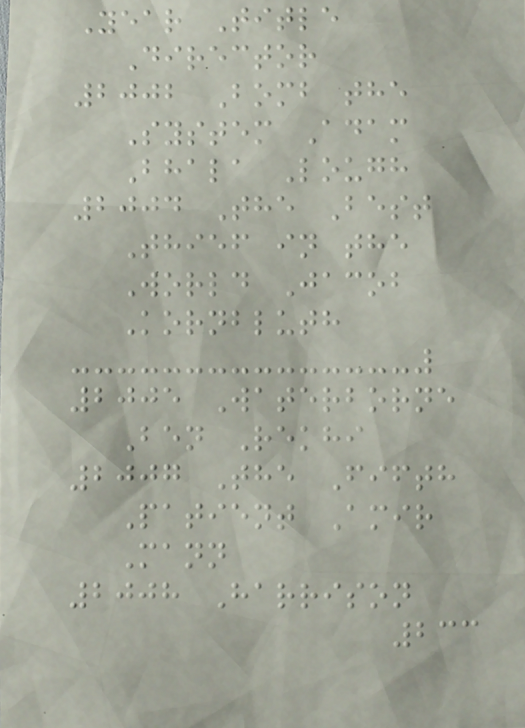Year Title
Director
2002 Bomb the
System Adam
Bhala Lough
2004 The Best
Thief in the
World Jacob
Kornbluth
2005 Waterborne
Ben Rekhi
2007 The Fifth
Patient Amir
Mann
2008 Harrison
233
